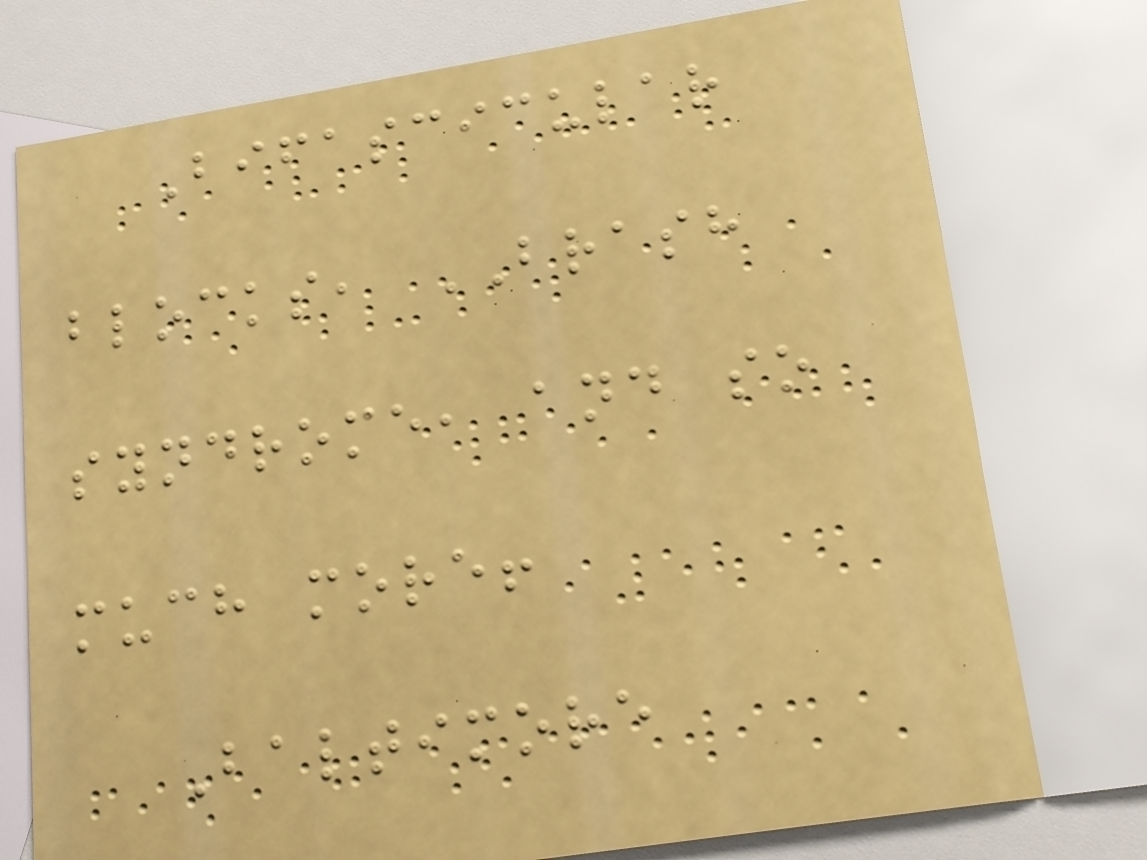Bifascicular
blocks, BRASH
syndrome, and so
much more!
Baltimore
